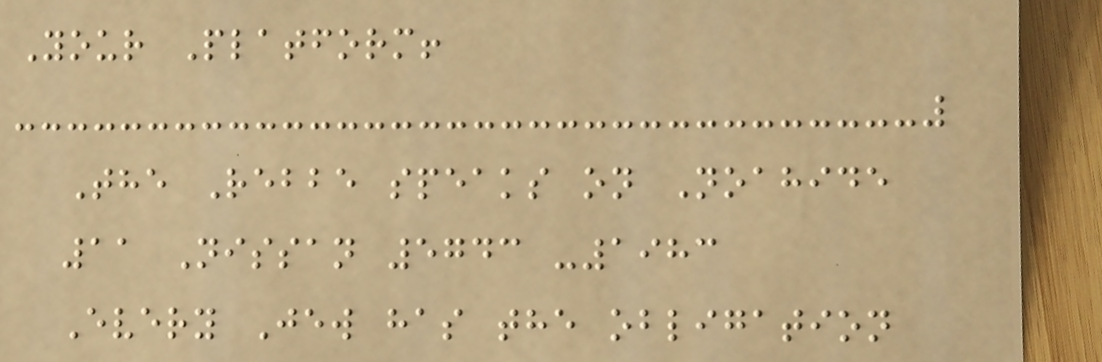Your Platform!
The Rebbe speaks on Noahide
11 Nissan 5743 -1983
Every Jew has the obligation
